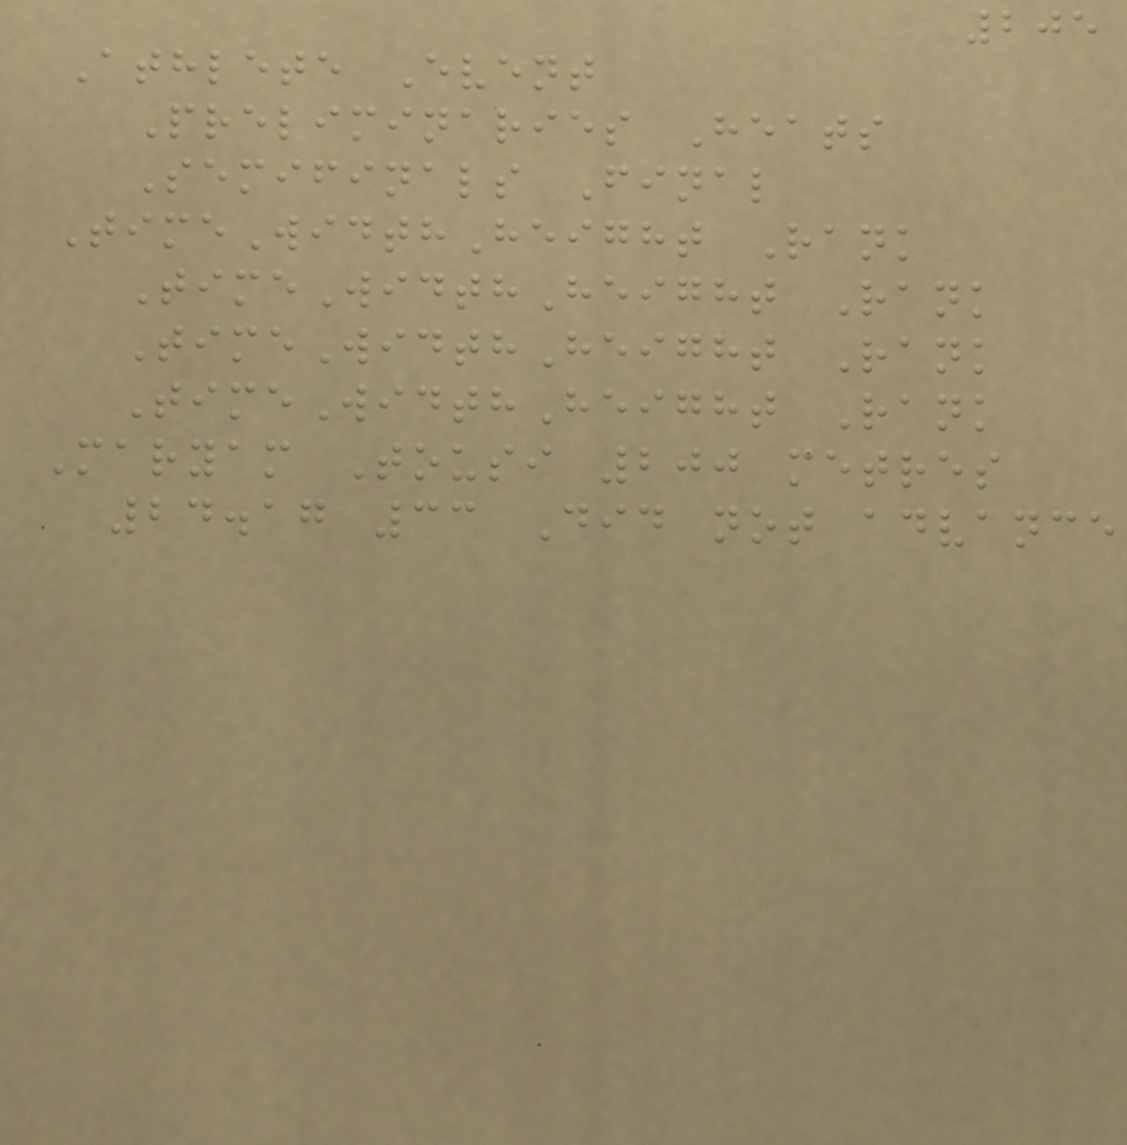205
Athlete Event
Preliminaries Heats
Semifinals Final
TimeWidthHeight Rank
TimeWidthHeight Rank
TimeWidthHeight Rank
TimeWidthHeight Rank
Maryam Tousi 200 metres
24.17 33 Did not advance
